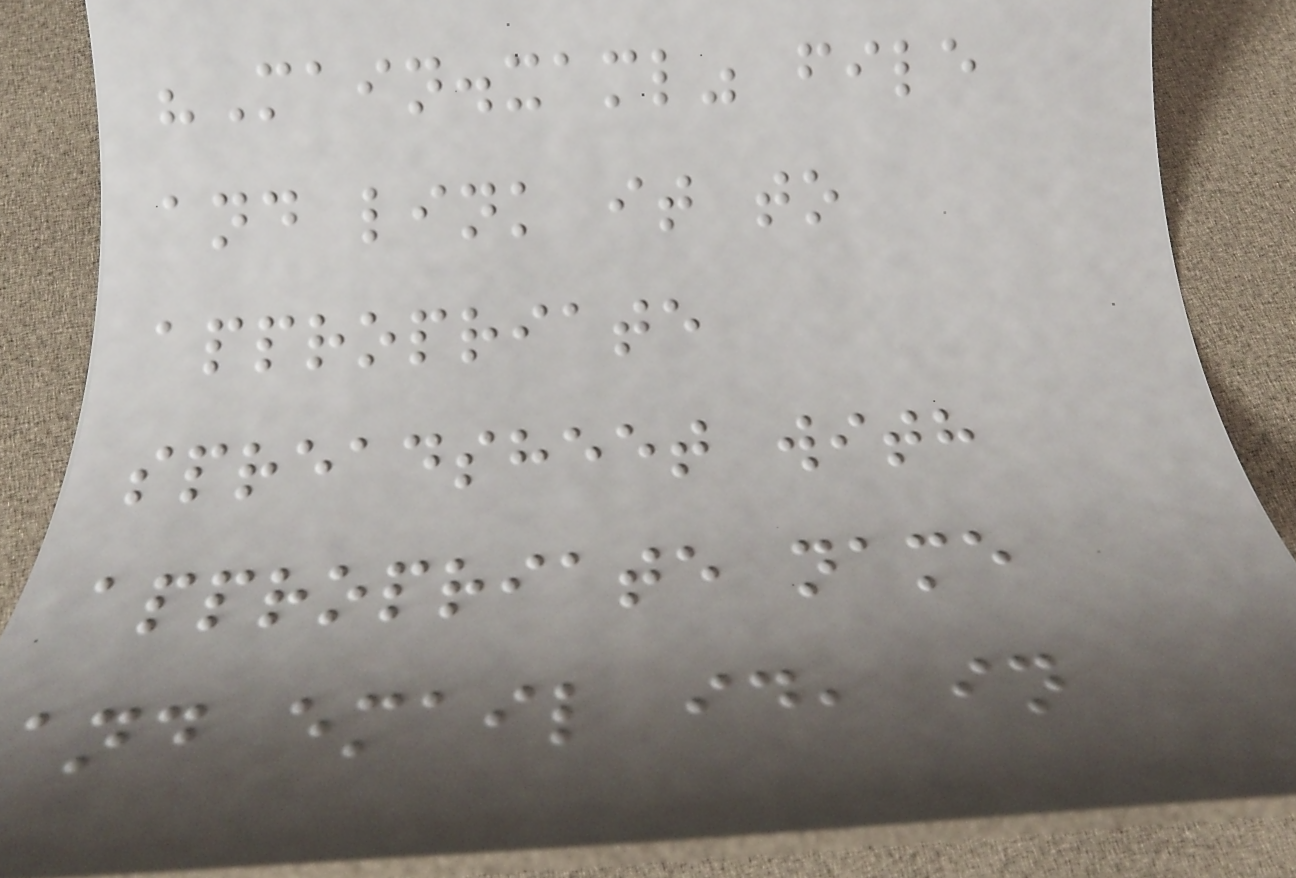"Main.xaml" file
and link it to
appropriate
spreadsheet with
appropriate name
and email id, in
